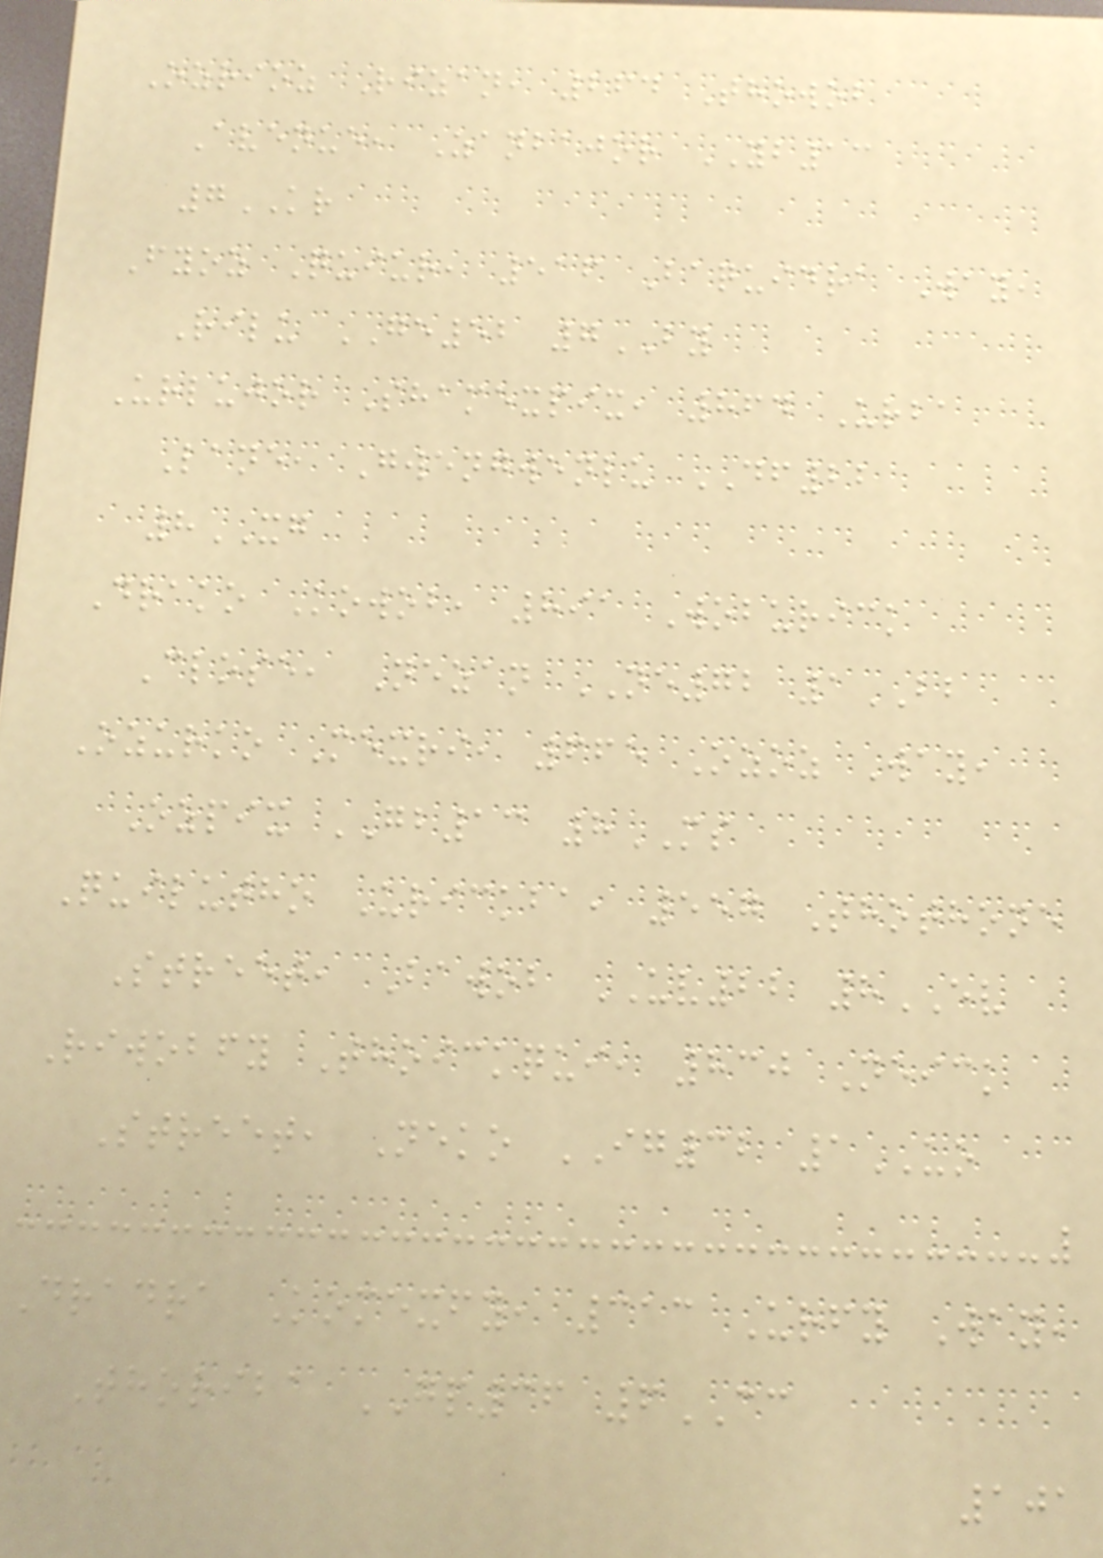Ozrioz Rizan, 264 Thowob
Avenue, Zanbajor YB13
7KR
Fyoz Quiur, 516 Baquidra Way,
Rilu GE52 7BY
Urlujor Shamexpix, 864 Urba
Lane, Gwengwenlu DF22
8XG
Drako Kowob, 891 Woburick
Close, Nezan NE72 1BB
Ozurko Mexri, 665 Ozoz Way,
Ozpix GB13 8MS
Quilutho Urickba, 557 Thothone
Street, Bawob UV22 8EV
Riwobfy Thoickqui, 830 Neick
Street, Neko IG32 1UO
Dradra Komexfy, 313 Urfy Way,
Thoriba GP36 6CC
101
